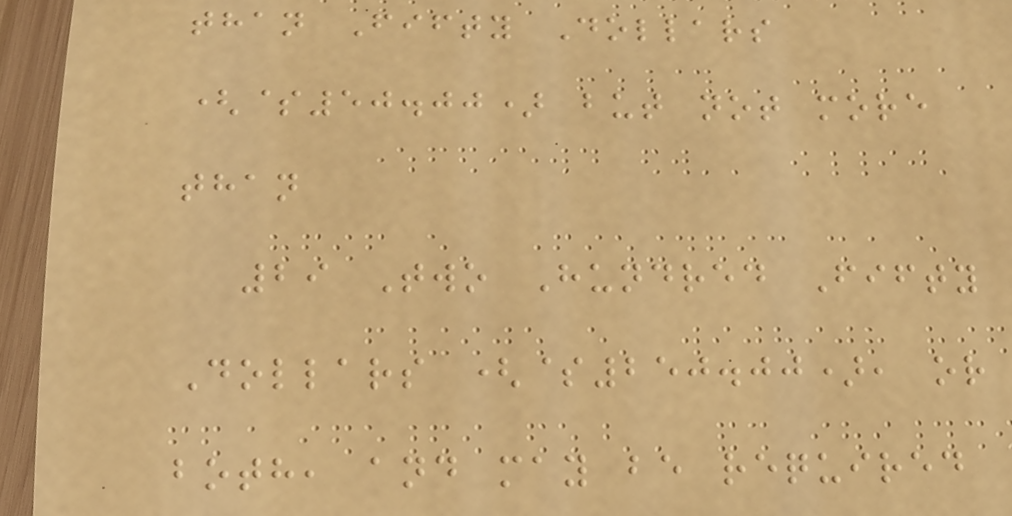than Fifty Dollars
($50.00) but not more
than
29 Two Hundred Fifty
Dollars ($250.00), or
both, and may be required
